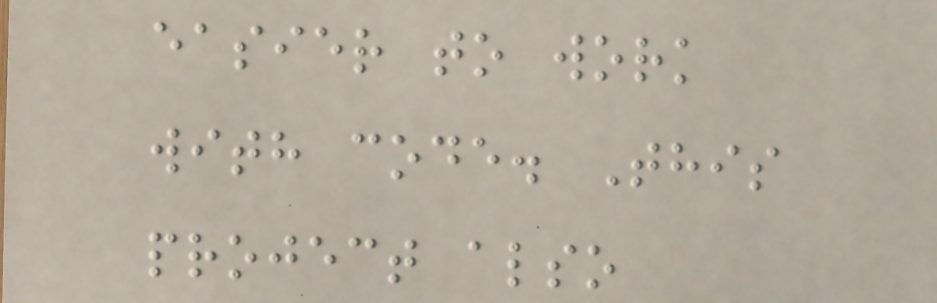easier to work
with code. This
project also
